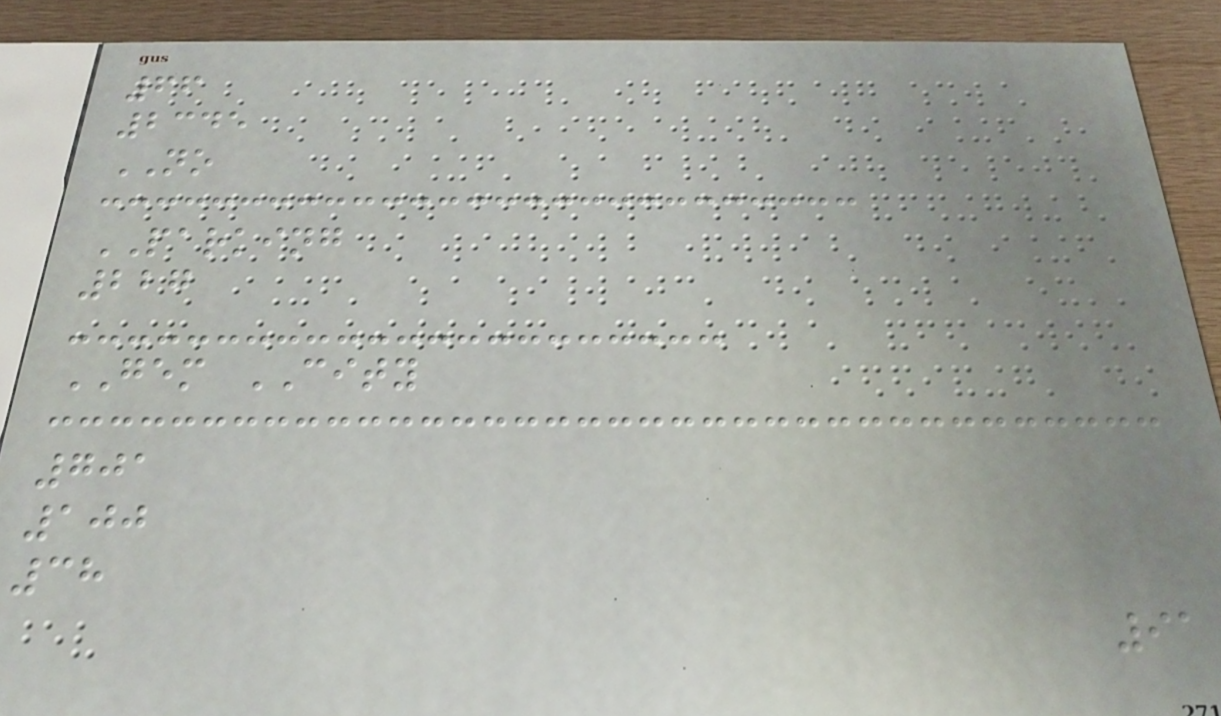66
2345
NO
PARKING
227
GEM CITY
701
100
38
91
